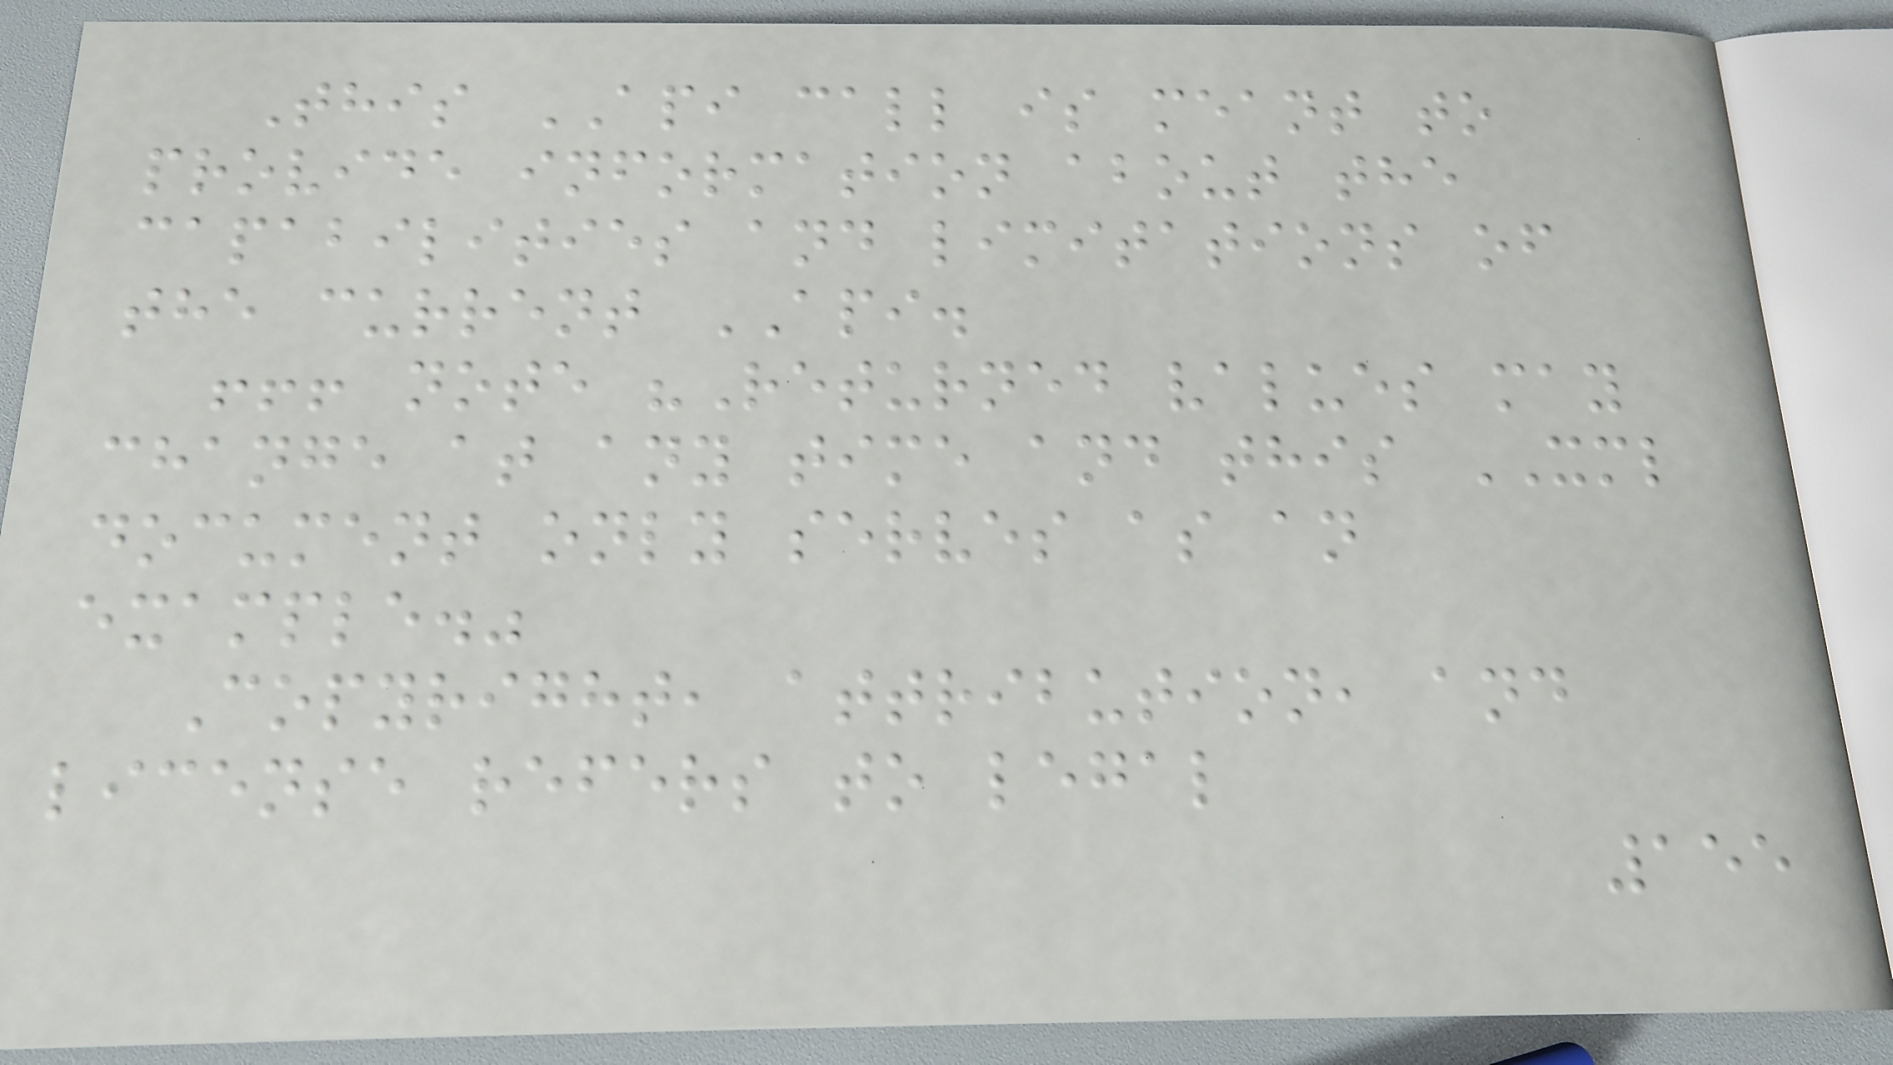This API call is meant to
provide information about the
capabilities and limitations of
the current API.
!!! note "Returned values may
change at any time and this XML
document only serves as an
example."
Copyright, attribution, and
license refers to legal
155
